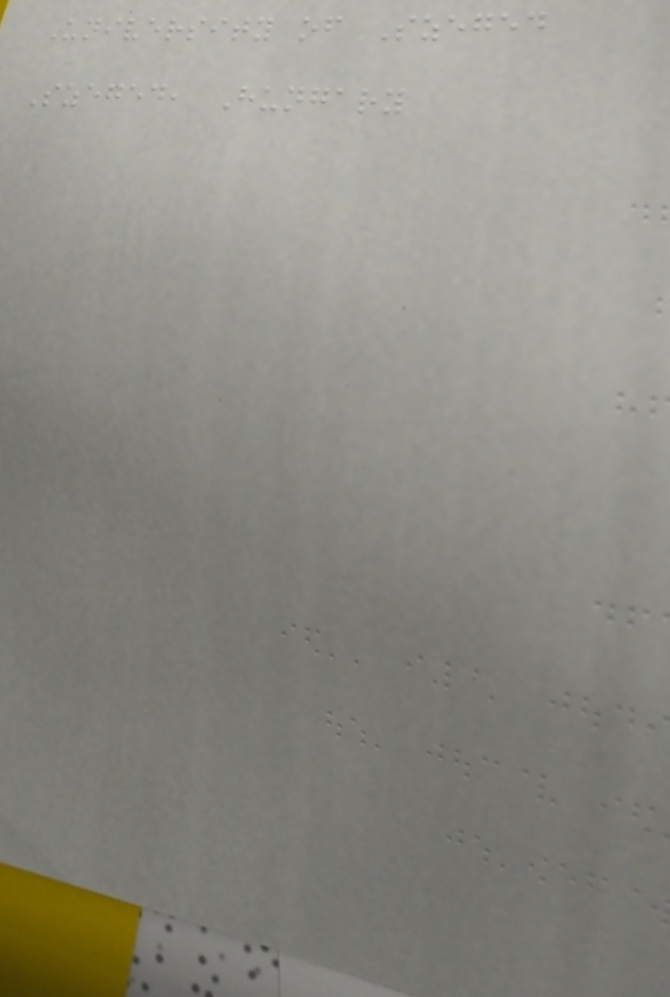University of Szeged
Szeged, Hungary
